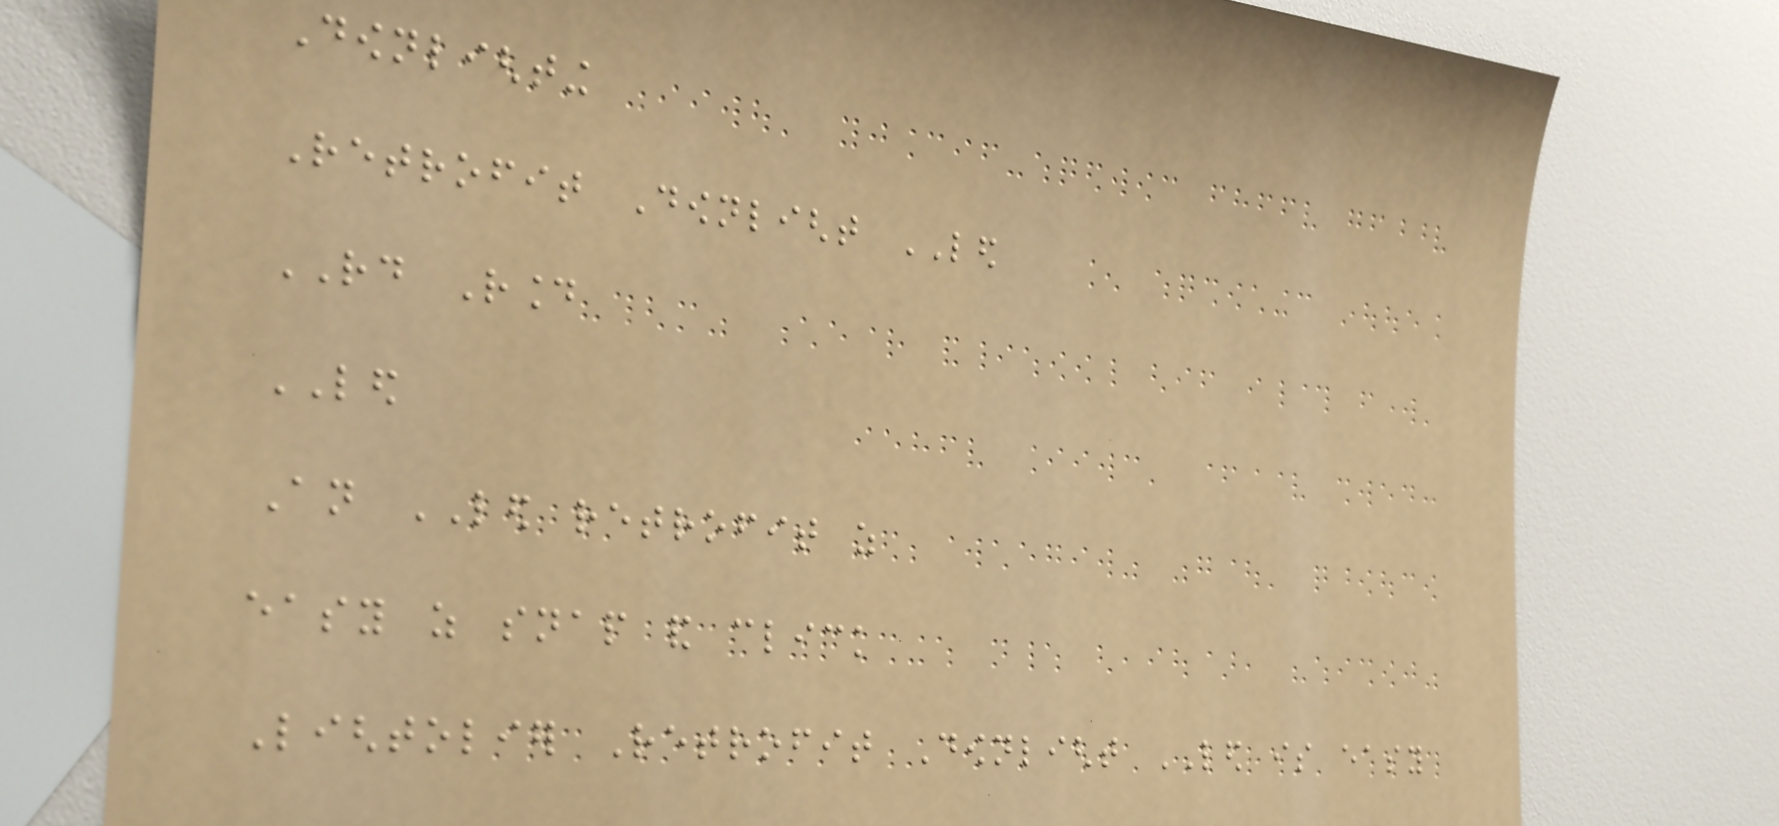Downlighting
Retrofit Downlight LED
RD Round
LED
An LED retrofit as
easy as snap and click
Lightolier Retrofit Downlight LED is easy
